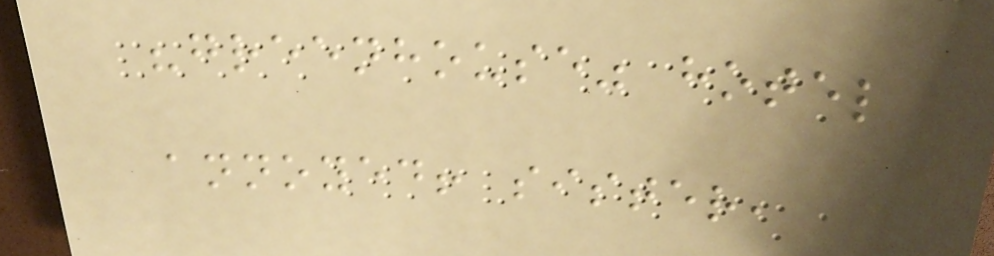"greenhouse" hotel
annoyed! sister,
